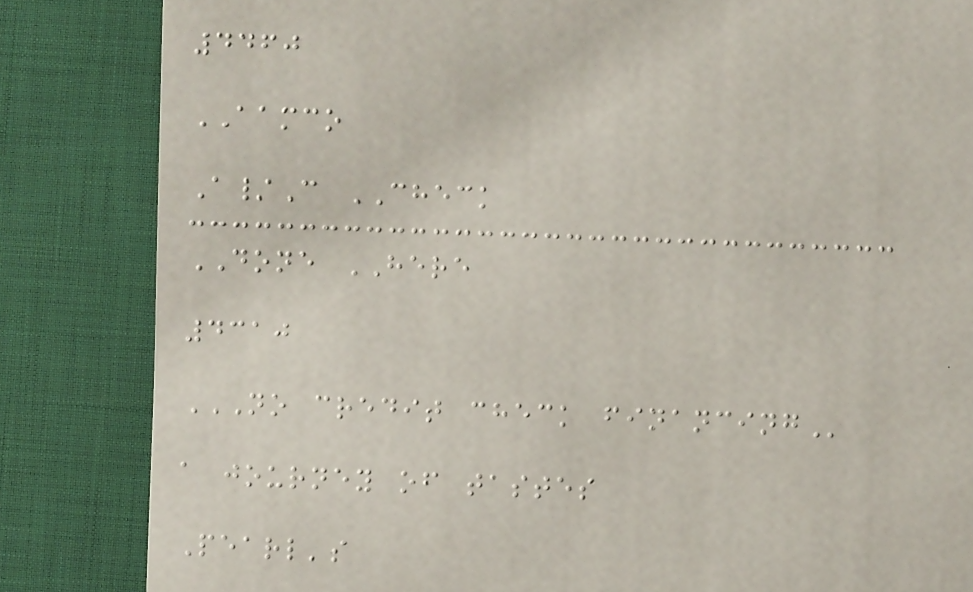4460
AAMCO
A/C CHECK
DONE HERE
4310
NO CREDIT CHECK FINANCING
a journey of tastes
Pearl's
